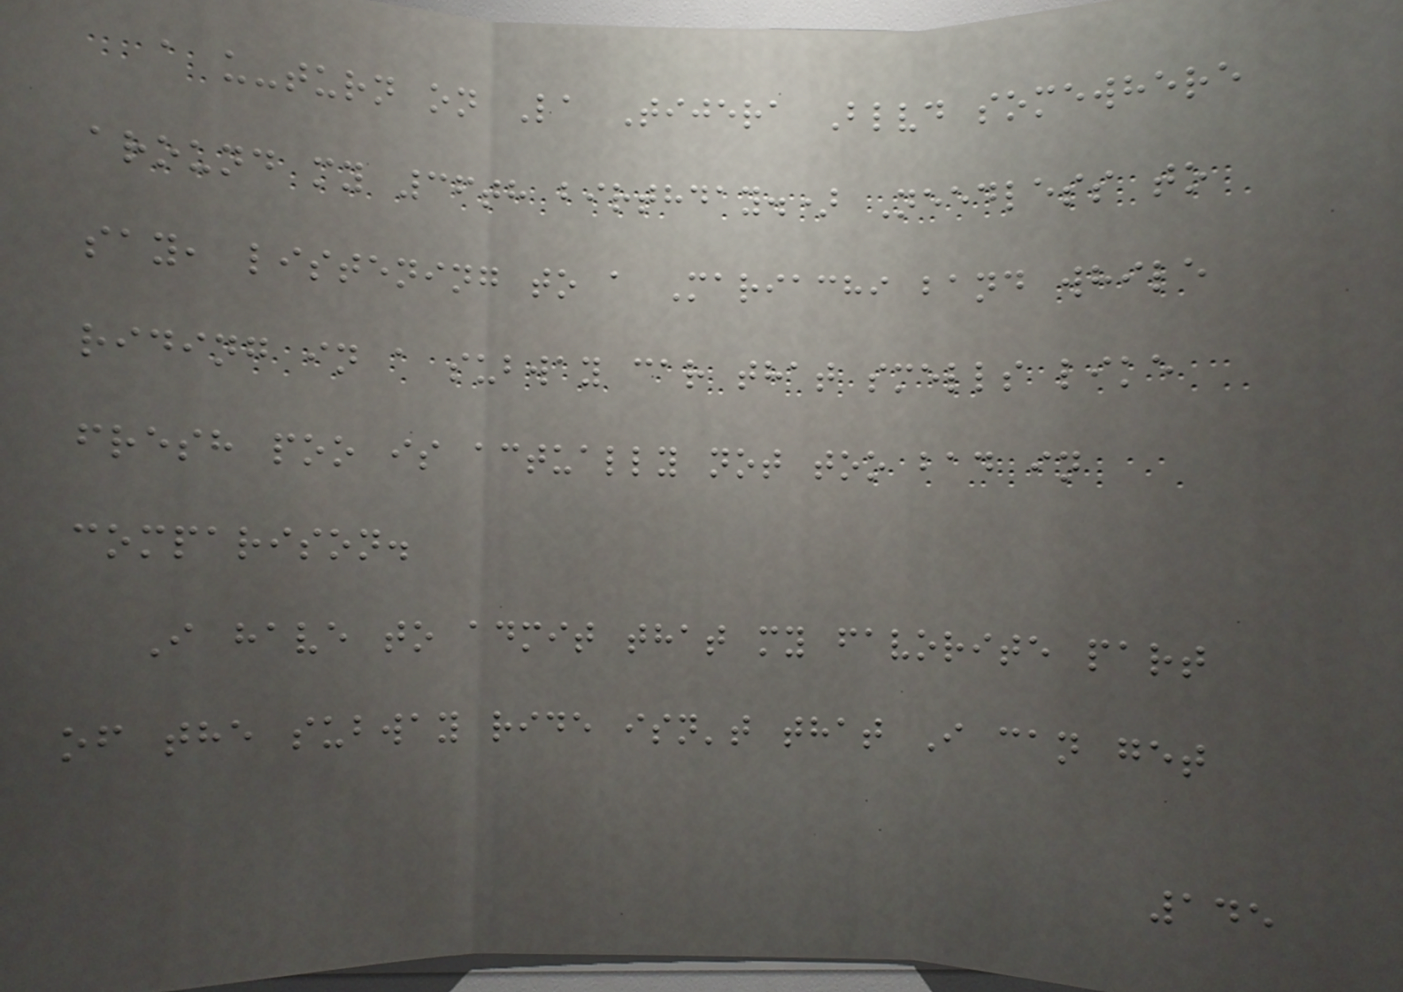a u-turn on La Tijera Blvd somewhere
around my 36th birthday.) Needless to
say, listening to a Mariachi band while
riding in a subway car that smells like
fresh poo is actually not too bad in
comparison.
I have to admit that my favorite part
of the subway ride isn't that I can get
145
